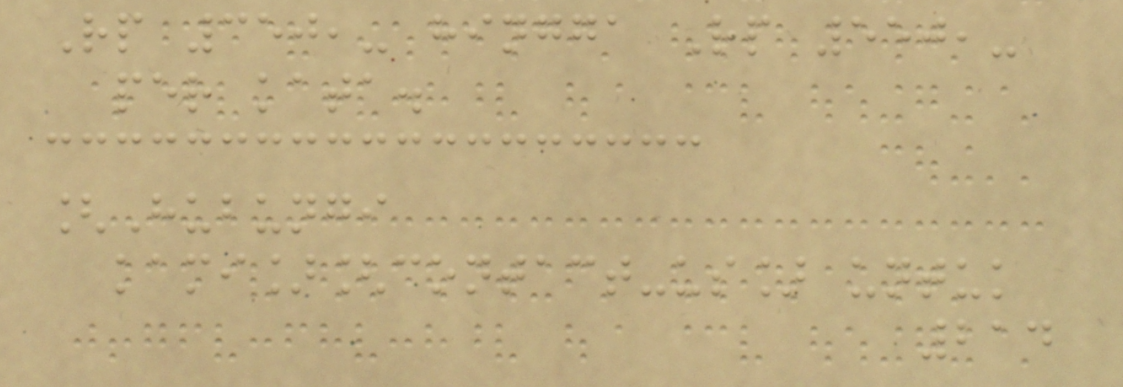Rp 350,- hingga Rp 550,-
per kata.
[Hubungi
kami][contact-us] untuk
214
